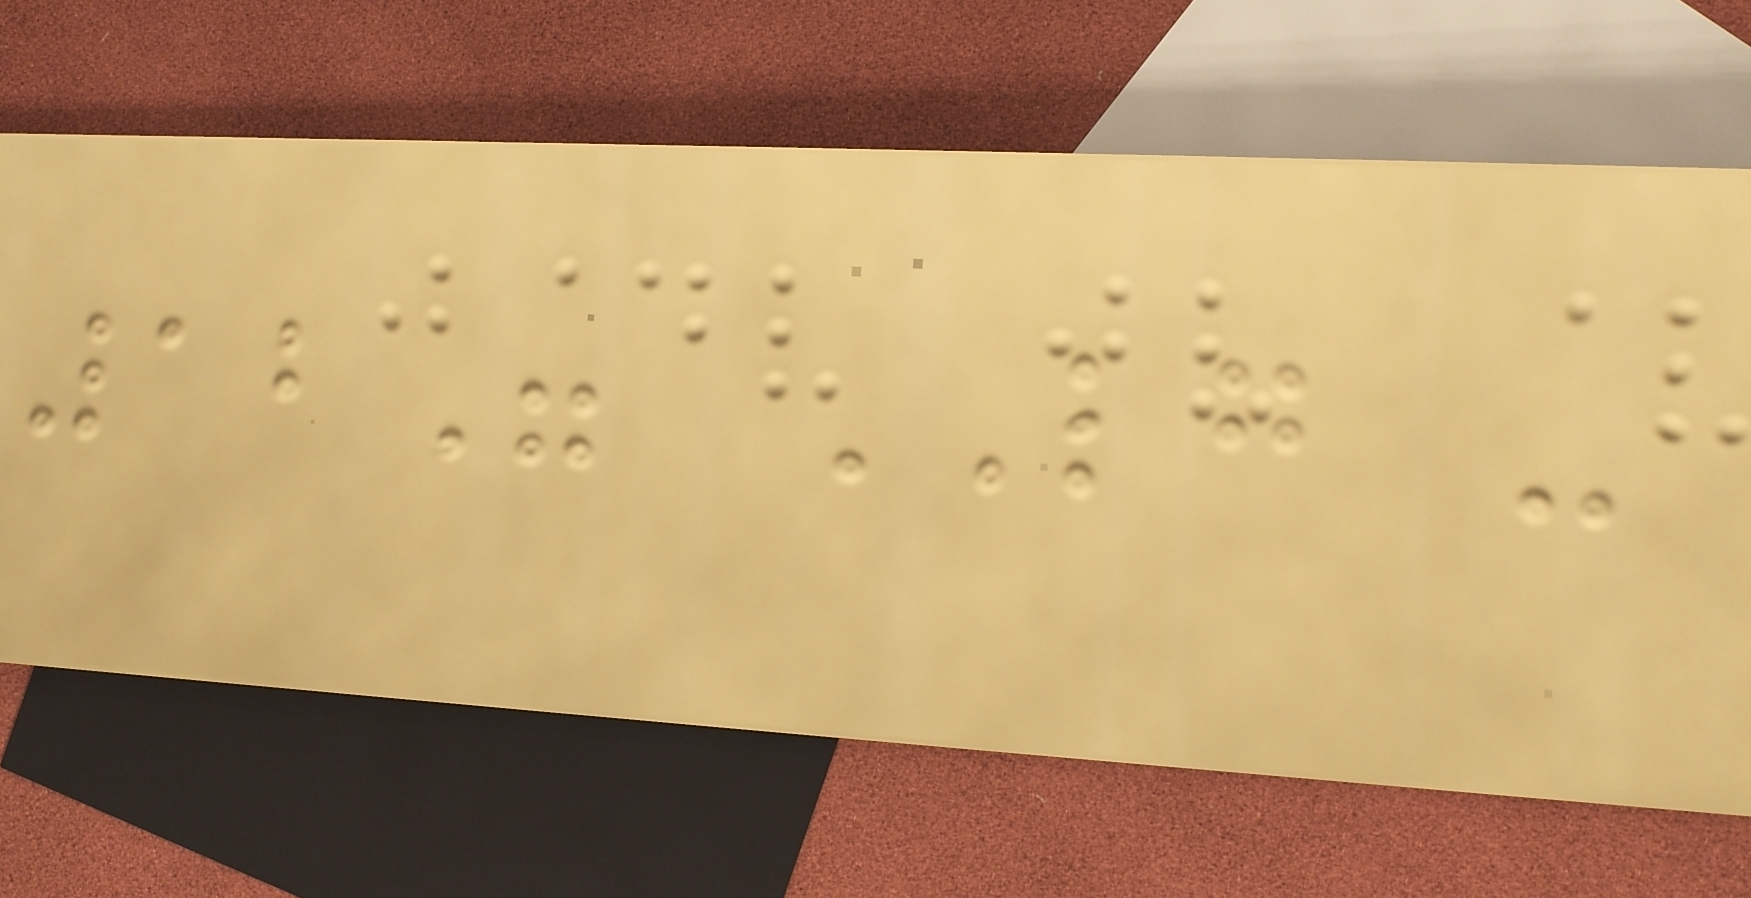12" LG -
